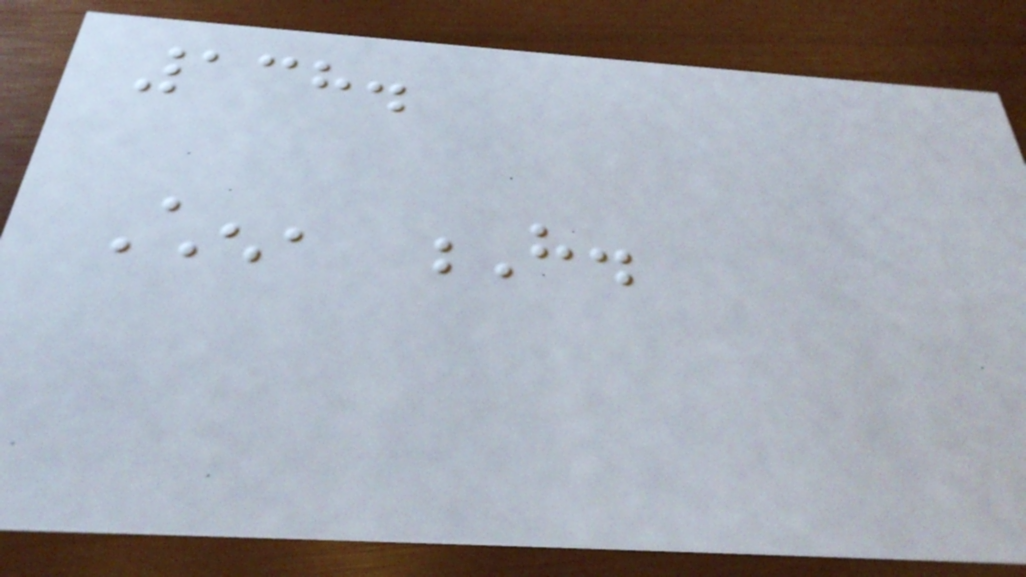138.
Chen, H.
